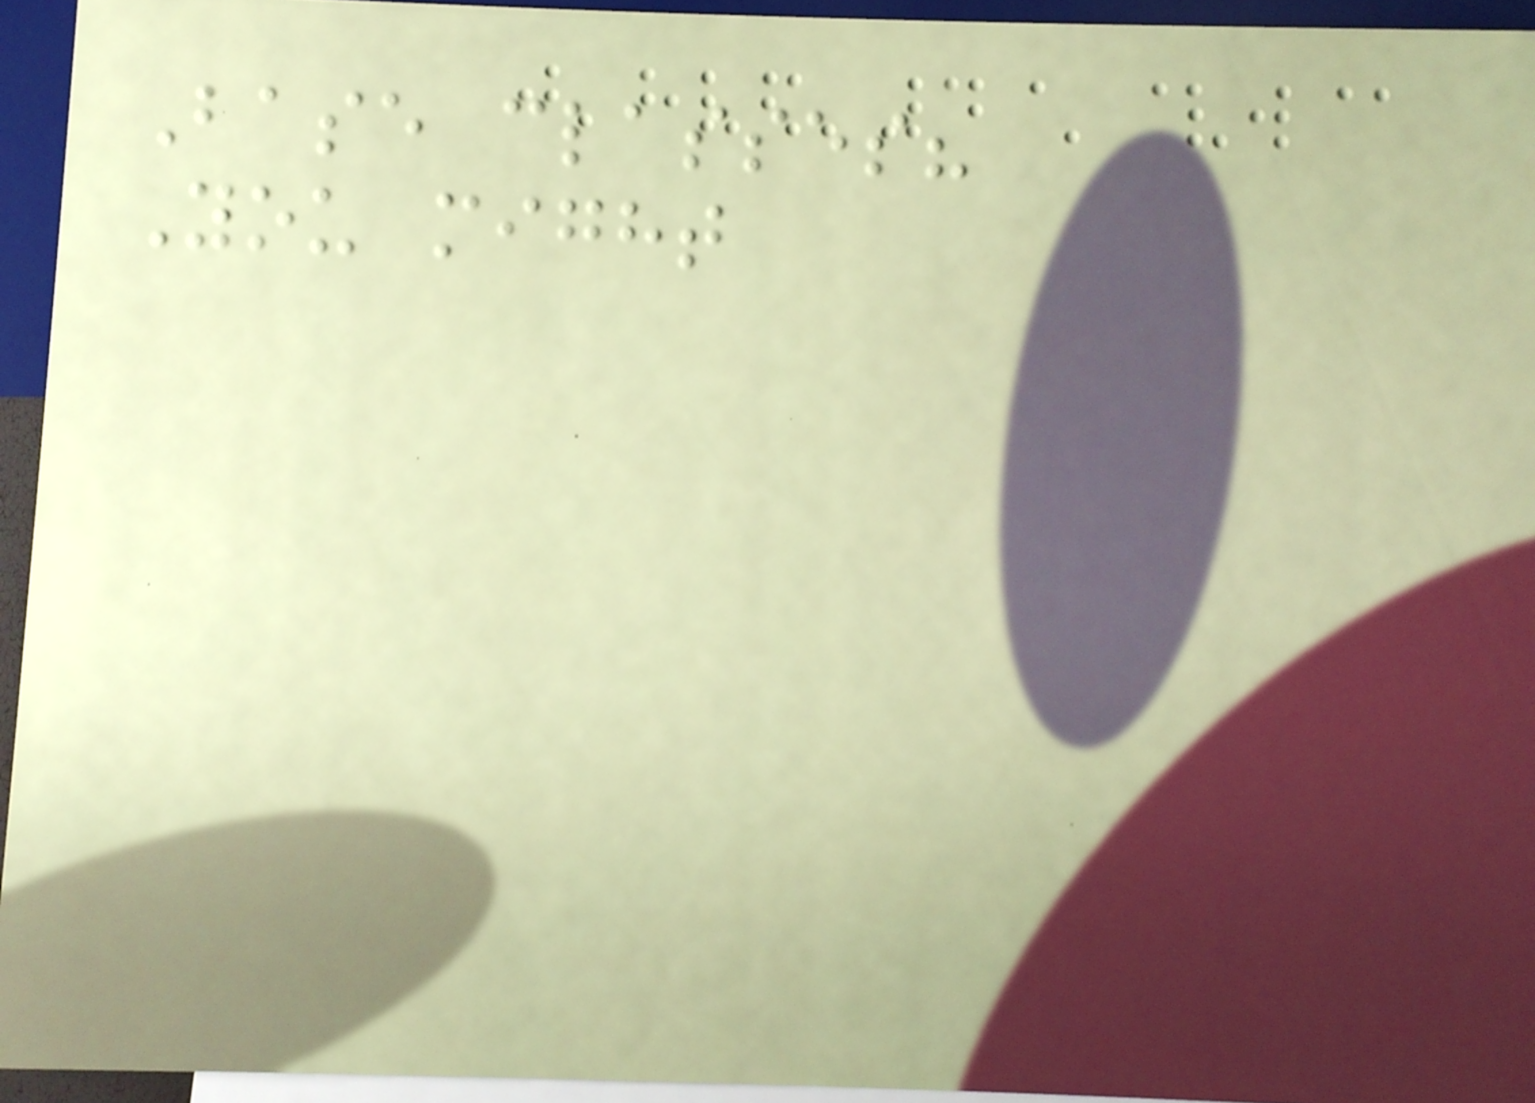Base classes?
You might
